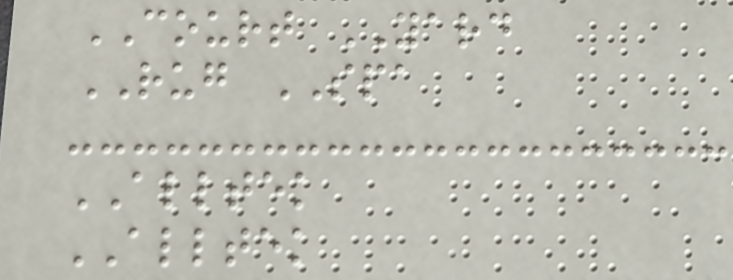COURT YARD
RUG SPA
ALLTEK
ALLTEK
